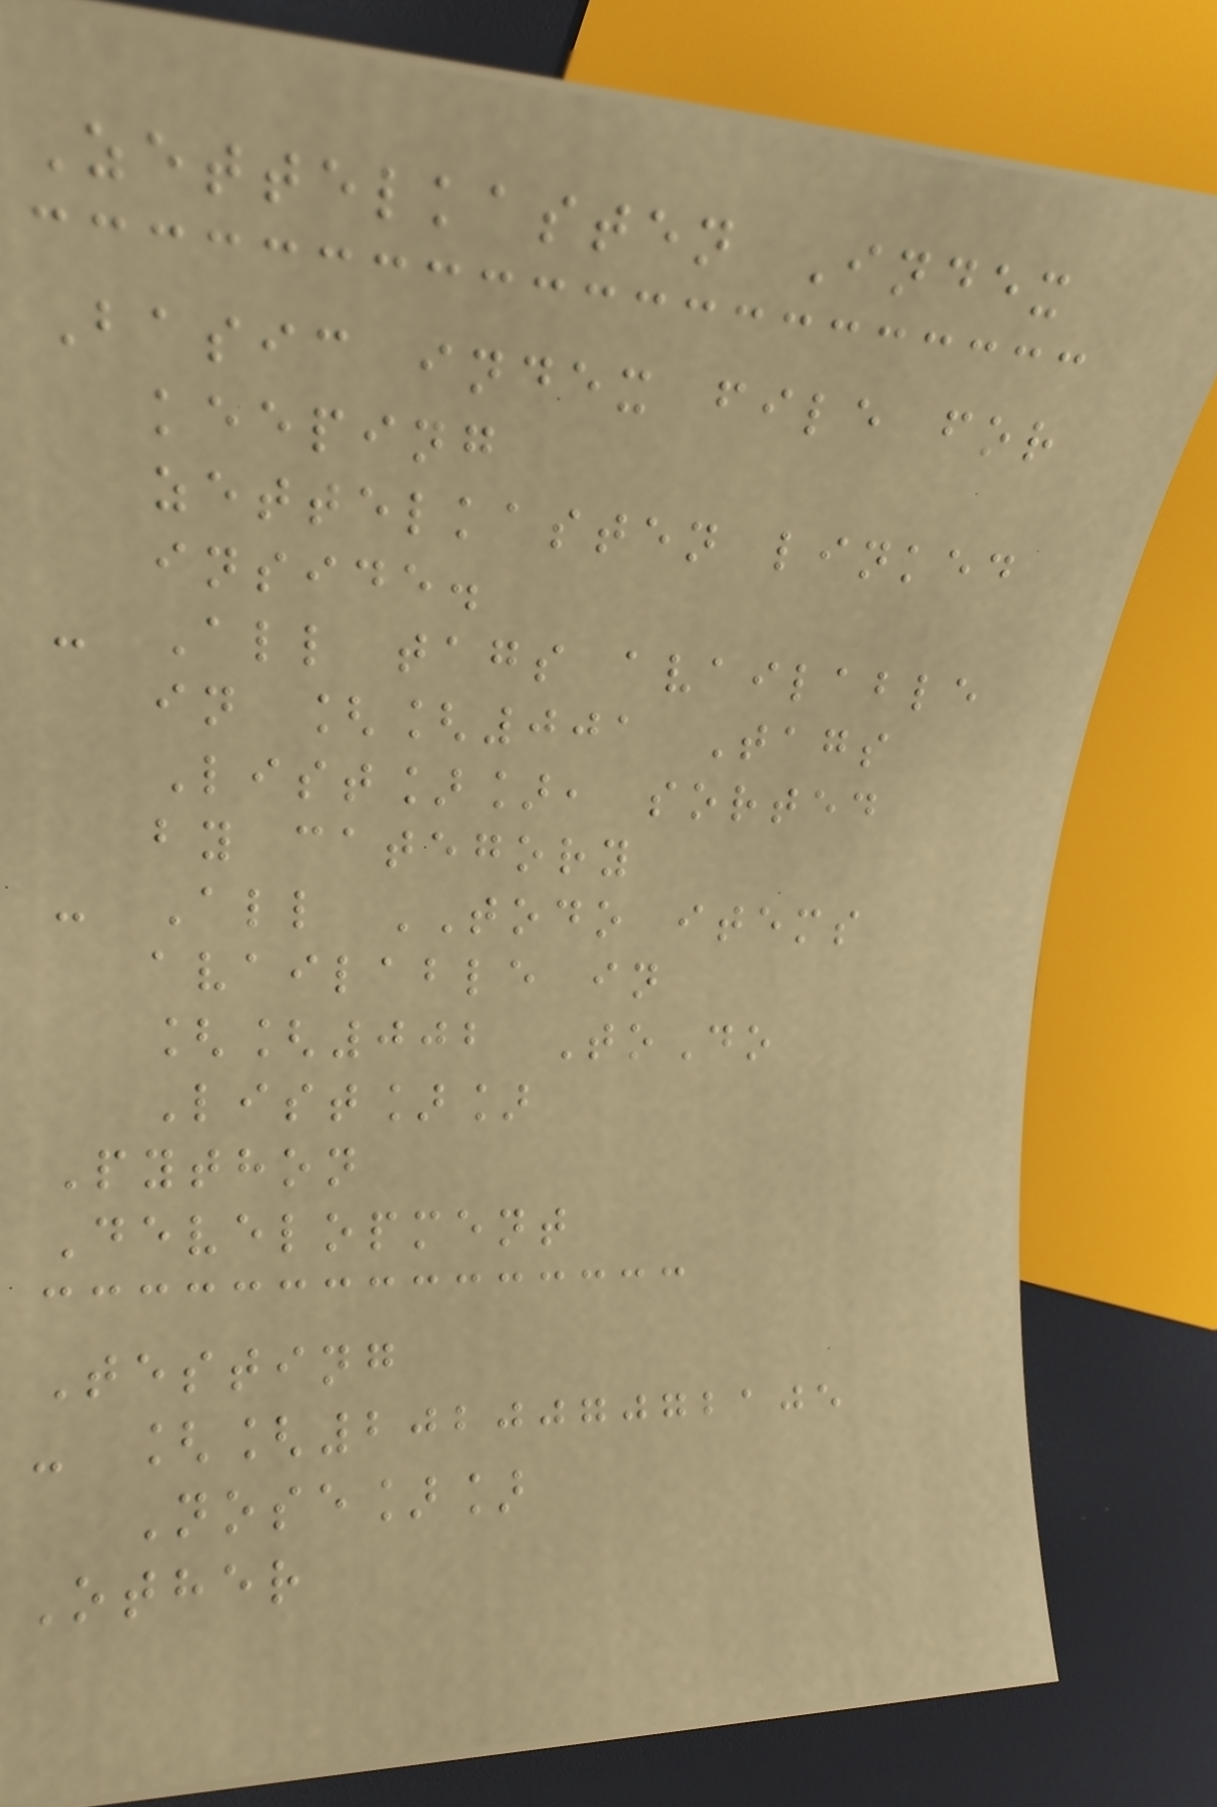Zettelkasten Index
Basic index file for
keeping
zettelkasten linked
inside.
- All tags available
in [[001 Tags
List]], sorted
by category
- All TODO items
available in
[[002 ToDo
List]]
Python
Development
Testing
- [[202007072105
Nose]]
Other
